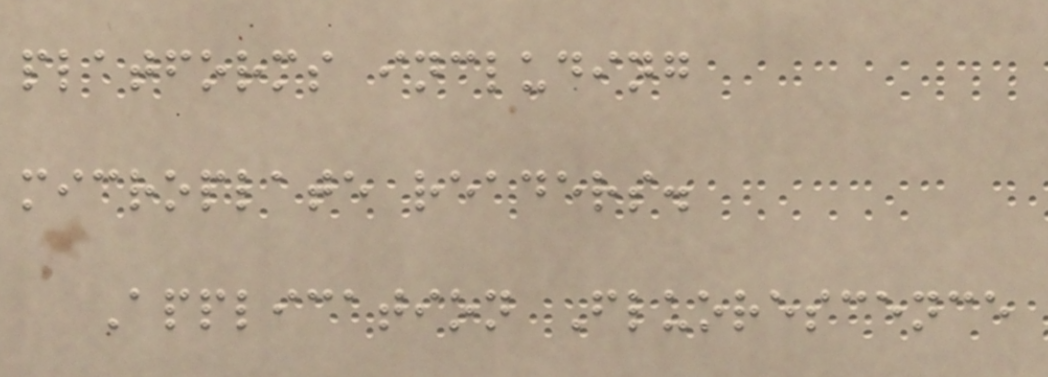platforms including
microplate readers.
Application Fluorescence
